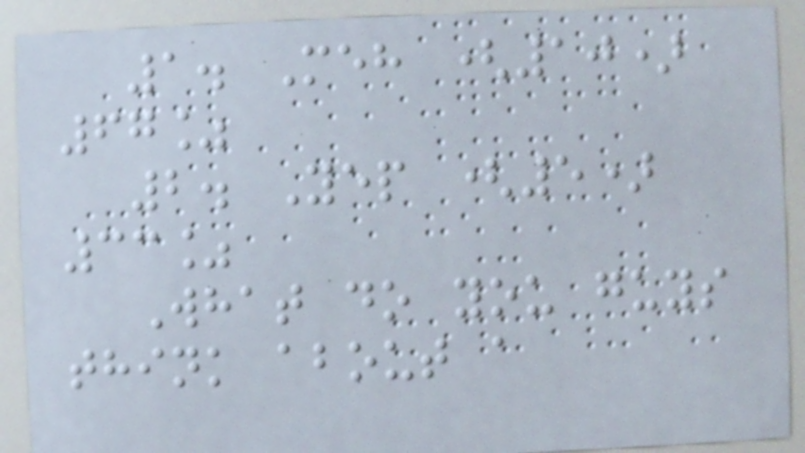1. Meh (10)
67%
2. Yep (5)
33%
What do you guys
think about a
